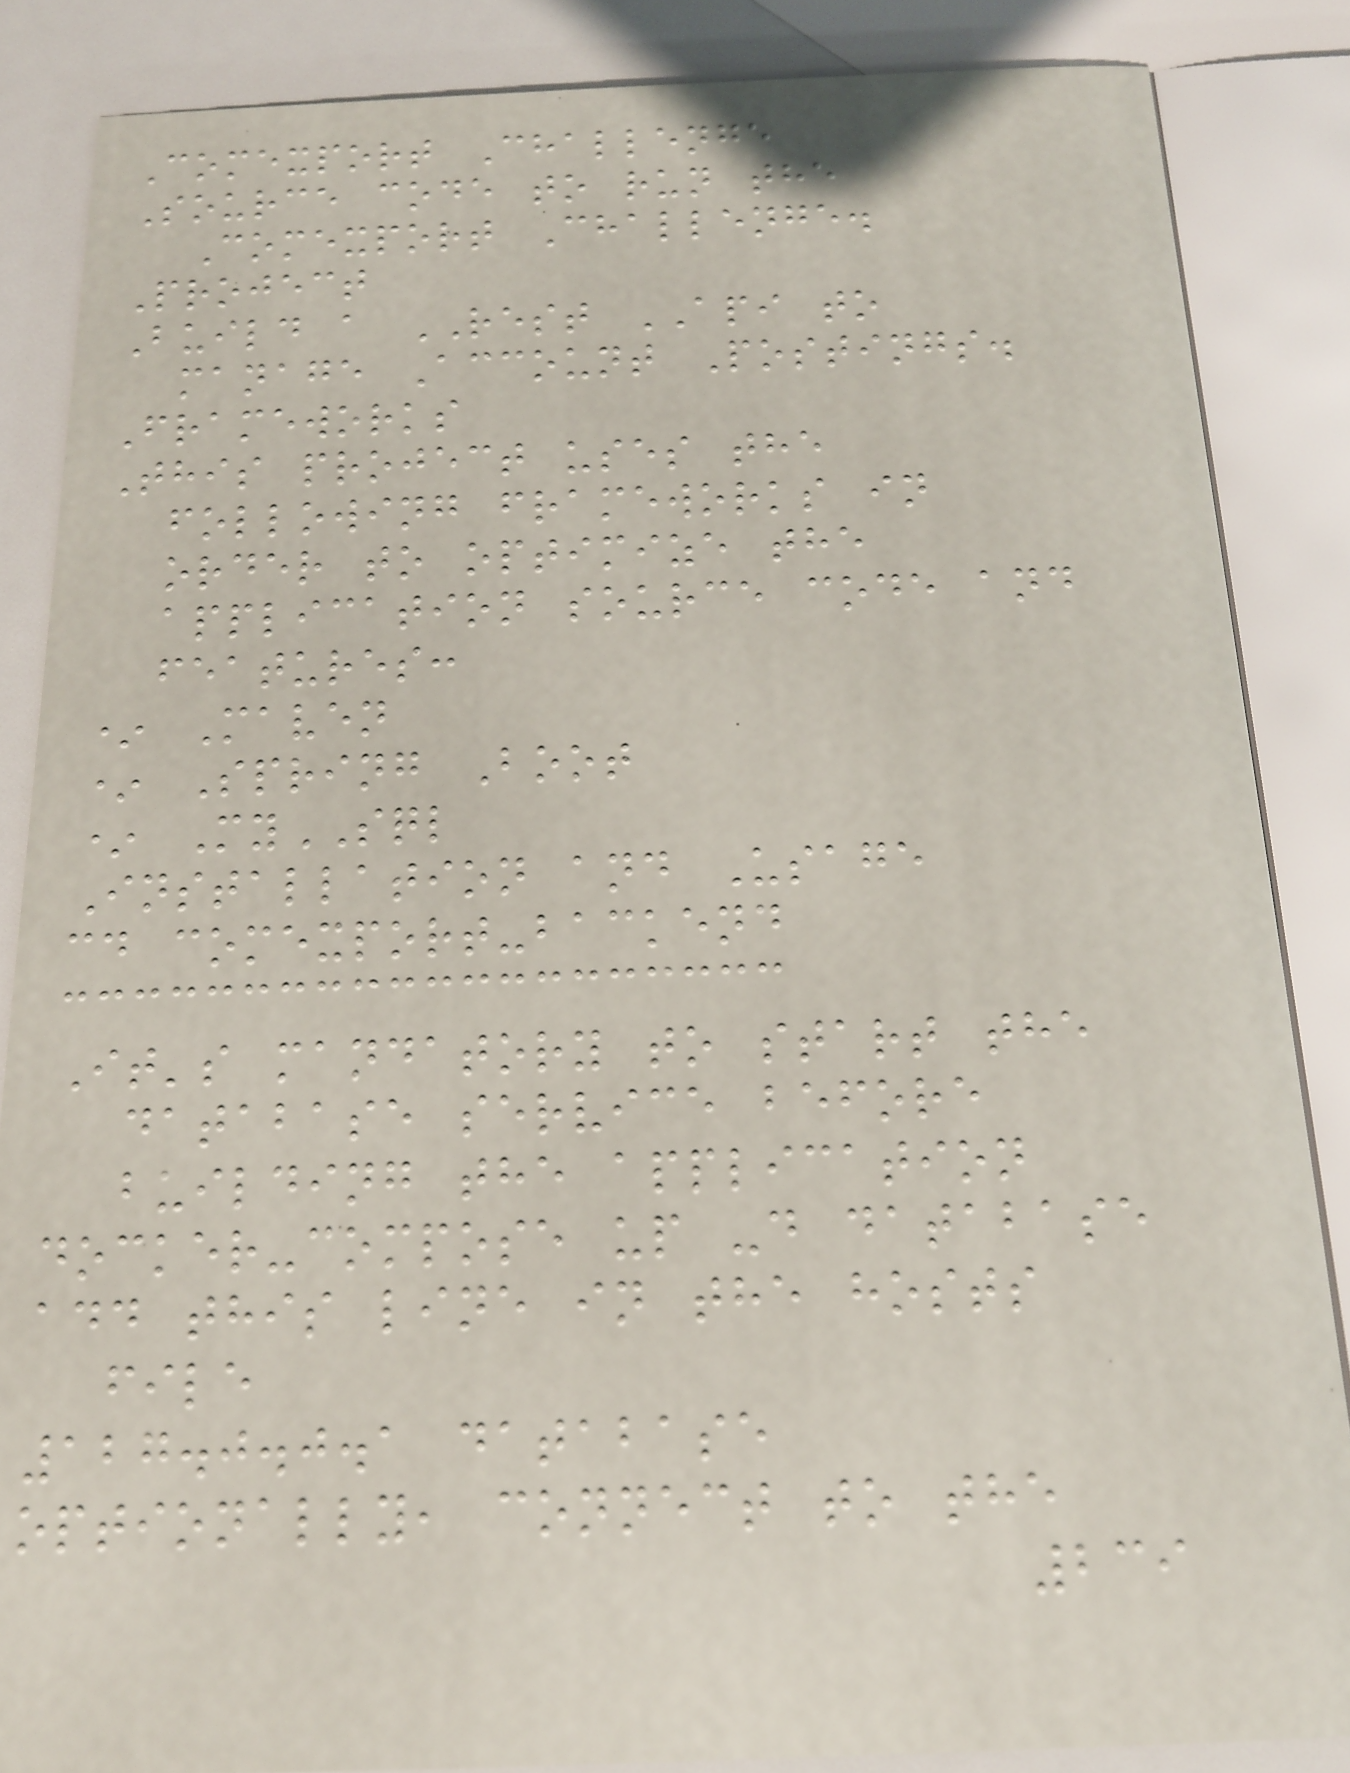Comexport Challenge
Source code to run the
Comexport Challenge.
Project
Build a REST API to
manage Account Postings.
Frameworks
This project uses the
following frameworks in
order to optimize the
application source code and
features:
* Maven
* Spring Boot
* MySQL
Installation and Usage
cd comexport-backend
It's mandatory to start the
database service before
building the application
docker-compose up -d database
add this line in the hosts
file
127.0.0.1 database
optionally, connect to the
239
